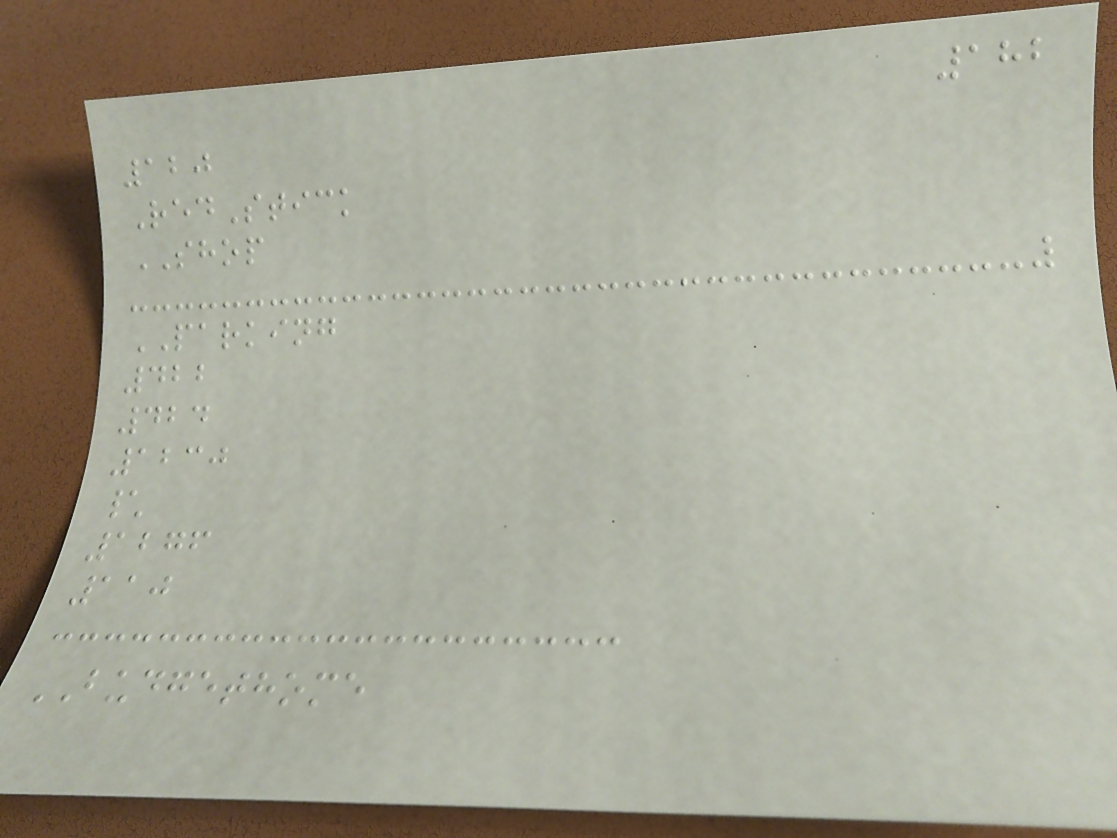182
120
RedStick
SHOP
PARKING
422
424
1230
\
1276
110
BUDGETHOME
